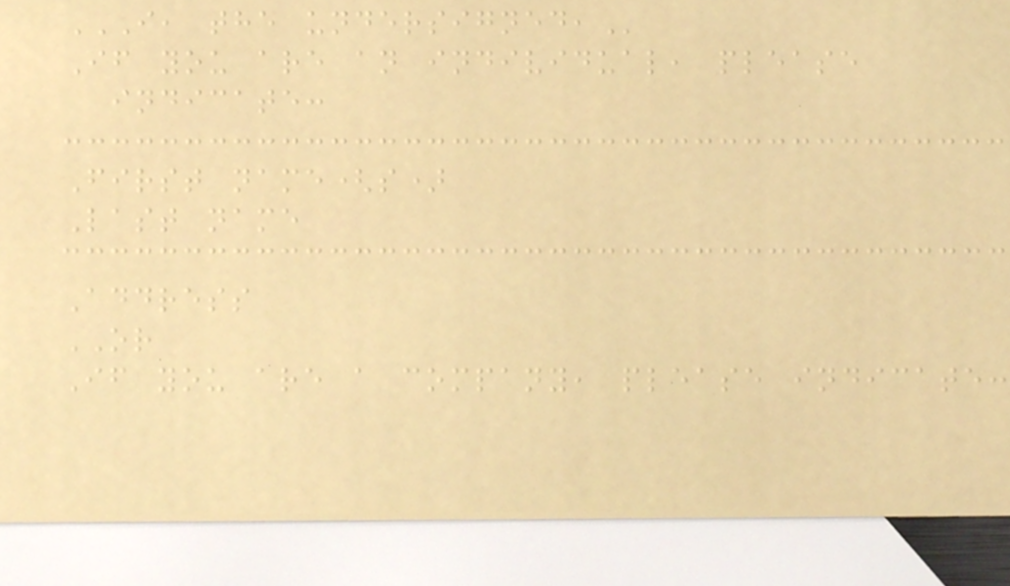I, THE UNDERSIGNED,
If you are an individual, please
indicate:
First name(s)
Last name
Address
OR
If you are a company, please indicate:
